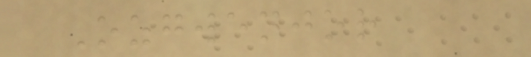Ozgwenjor
